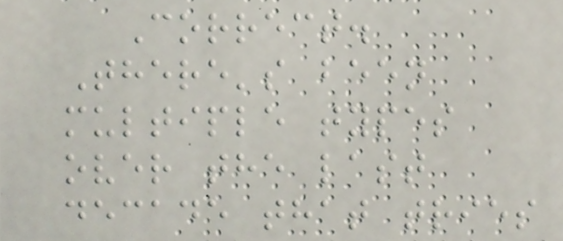Correct.
There's been
multiple types
over the last
decade that tries
